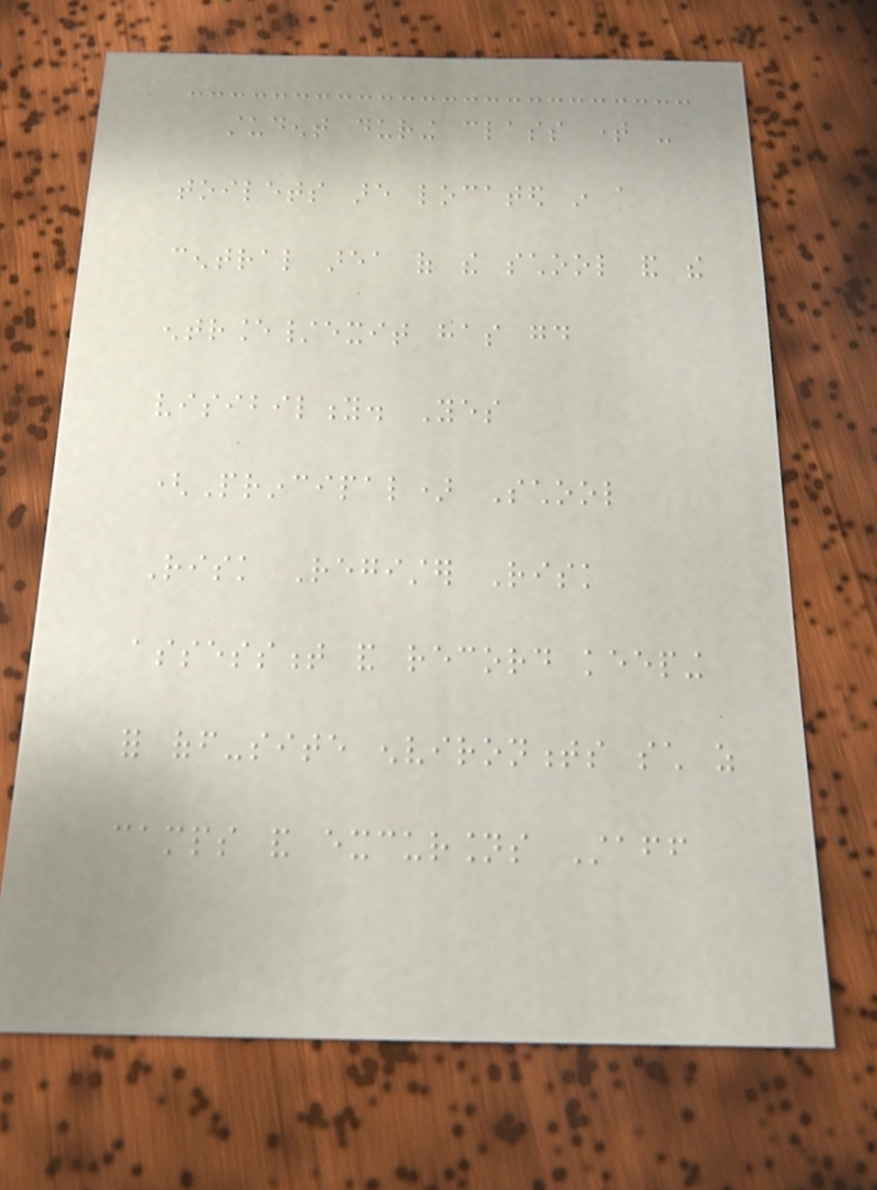student during class time -
toilets are located in a
central area of the school and the
entrance/exit has good
visibility. Yes
(Principal) School
Risk Register Risk
assessment and record keeping
for off-site environments such as
camps and excursions Staff
